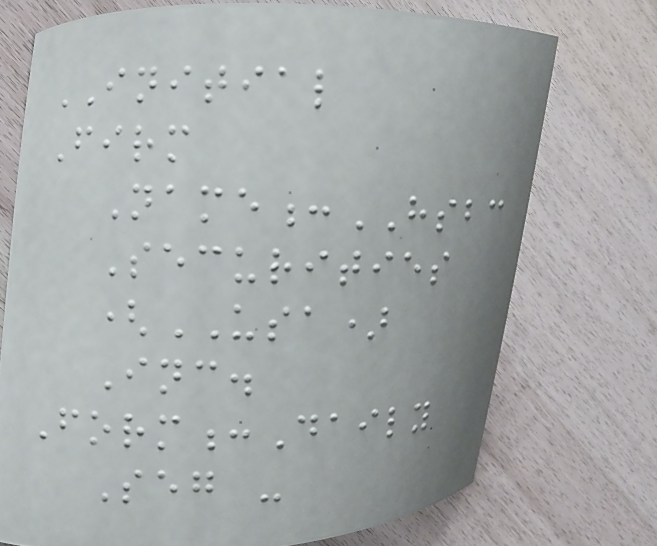INITIAL
Firm
Name:HSBC
Securities
(USA)
Inc.
Form:Daily
Seg -
